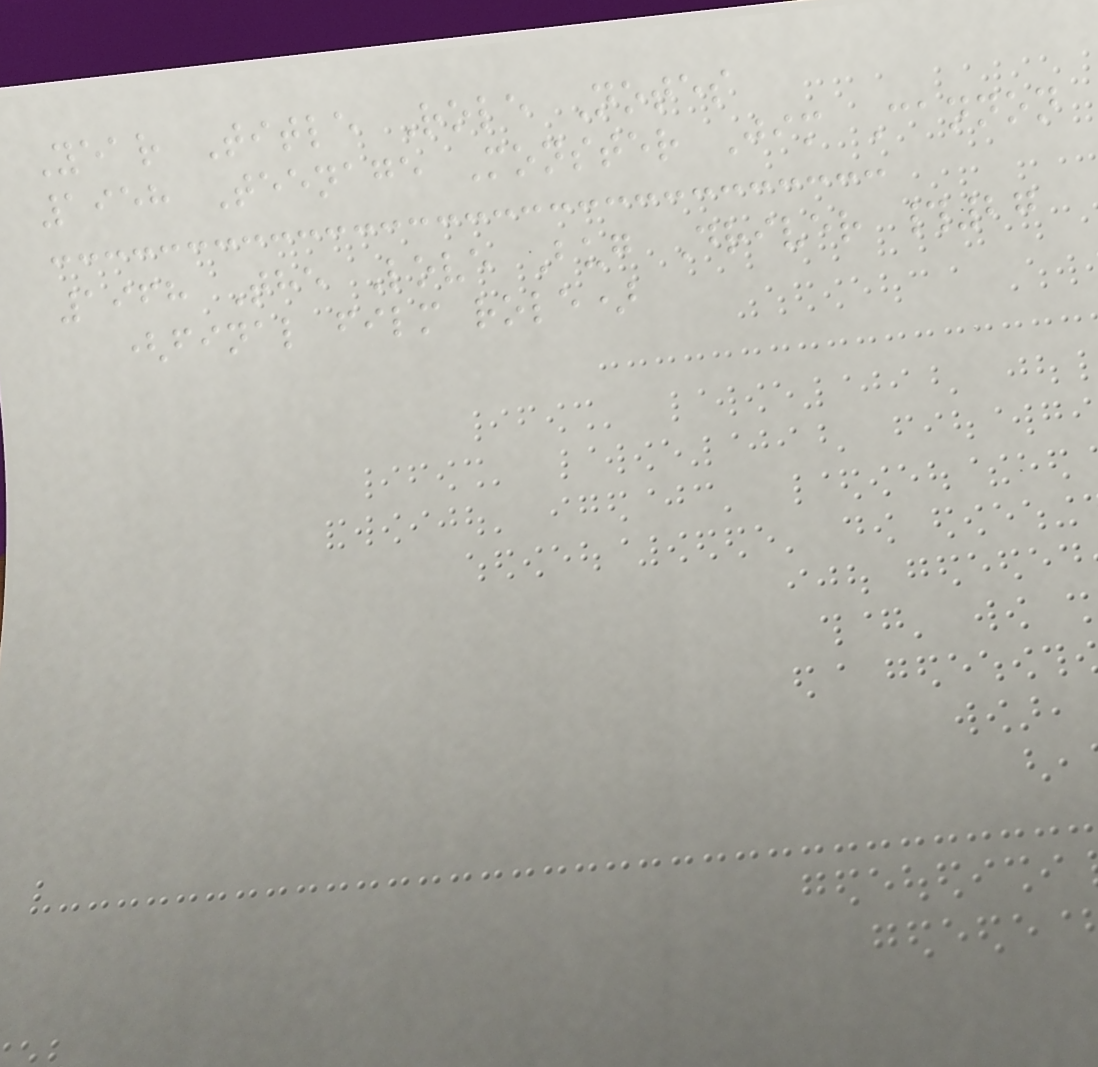Year Title Role Notes
1958 Teenage Monster Jim Cannon
1968 The Love Bug Driver #27
(final film role)
